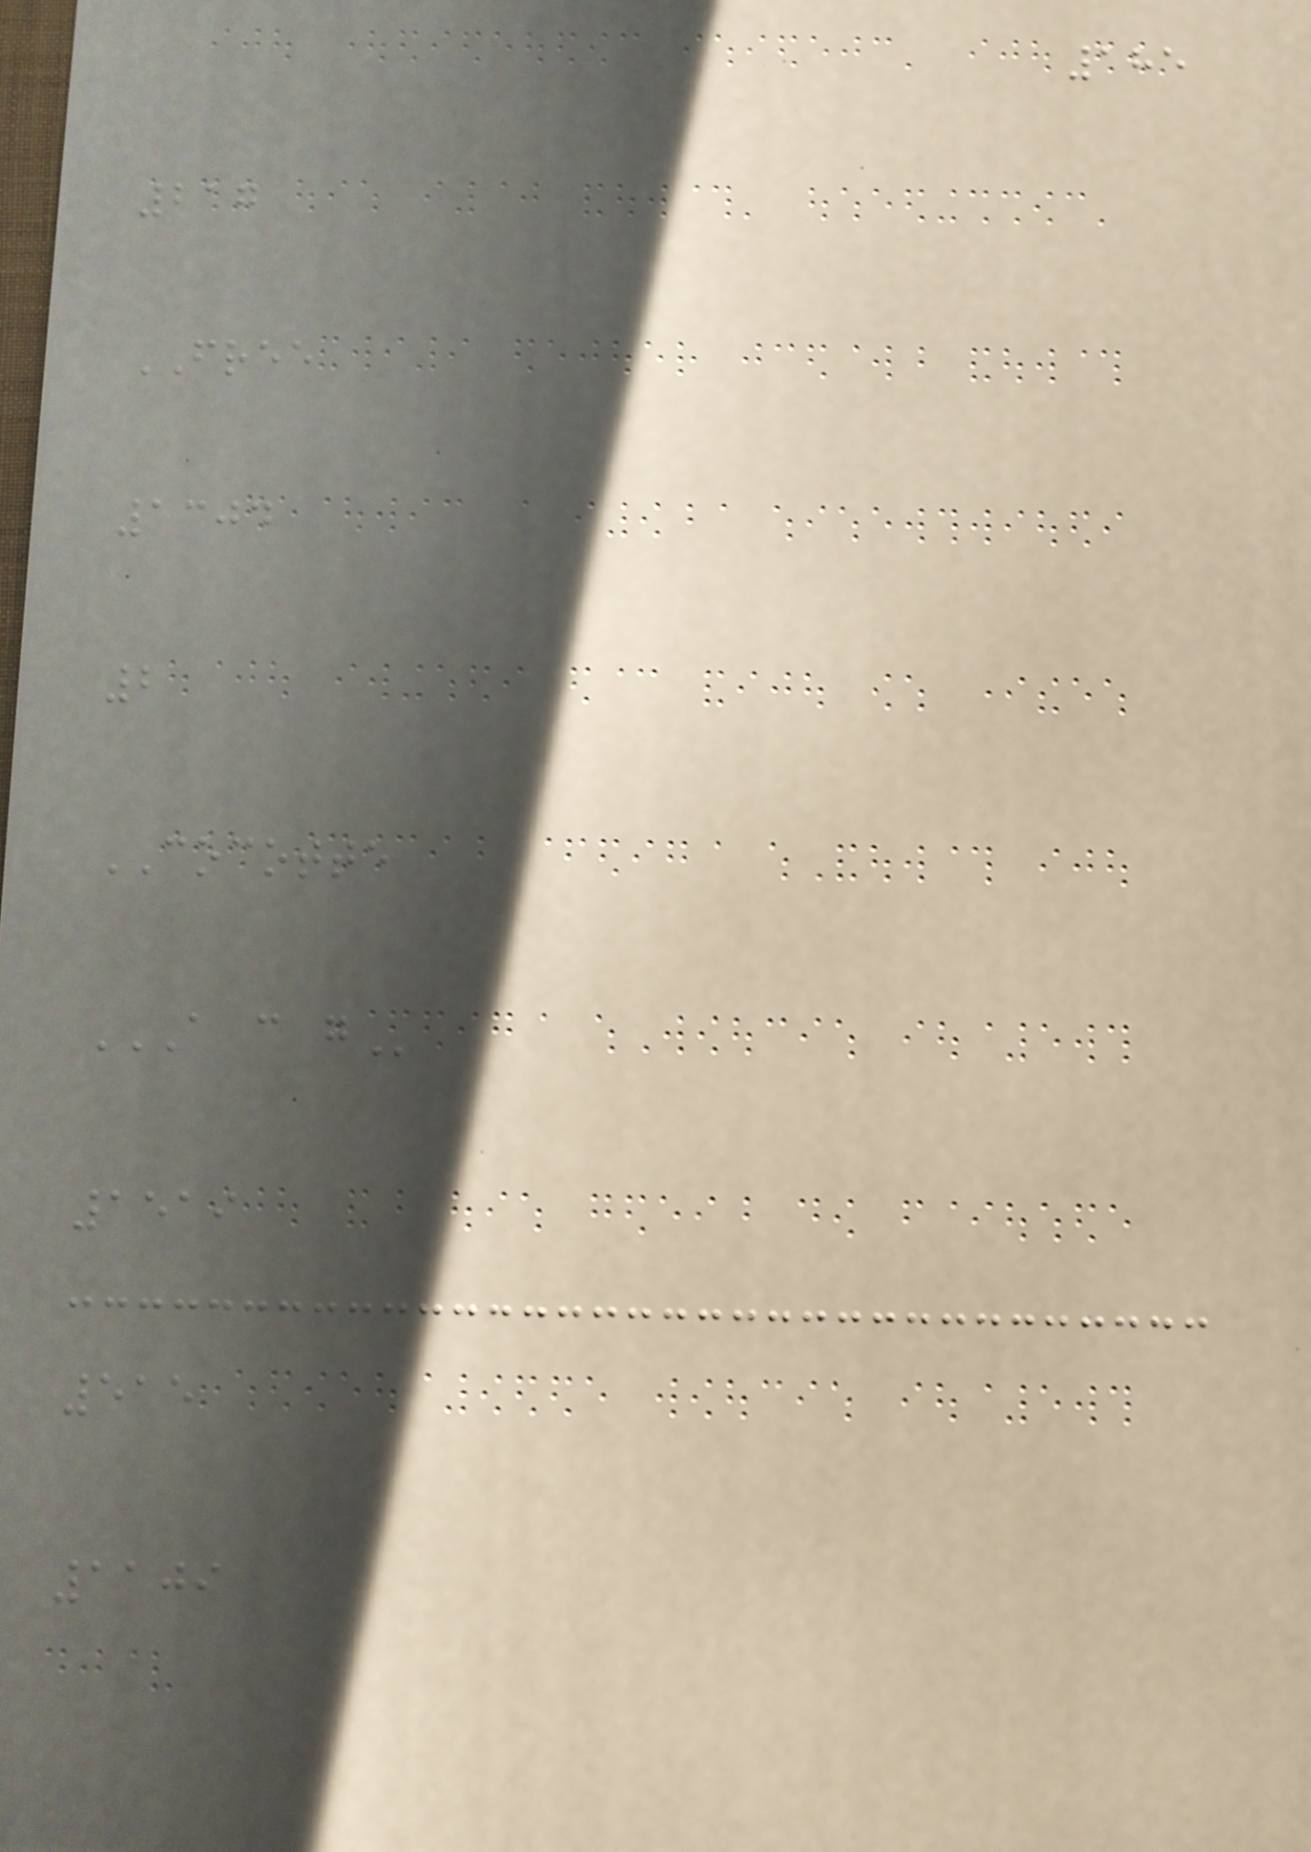185
217
FREE
1304
2
COCOTTE
A C G
1519
515
1109
